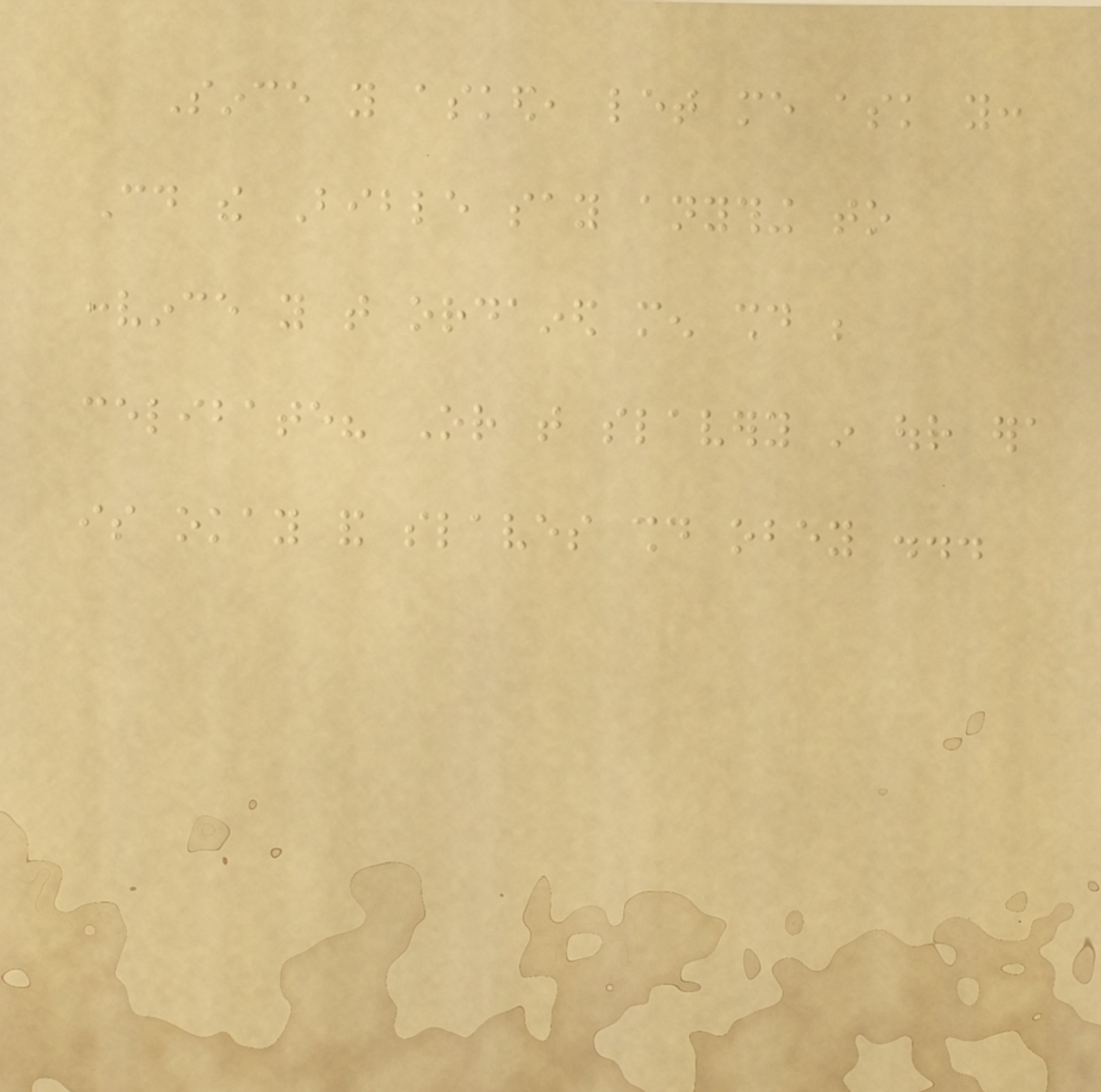Since you asked, let me ask you:
Could the Bible say anything to
convince you that ordained men should be
celibate? Or that slavery in our era
is okay and slaves should obey ...
